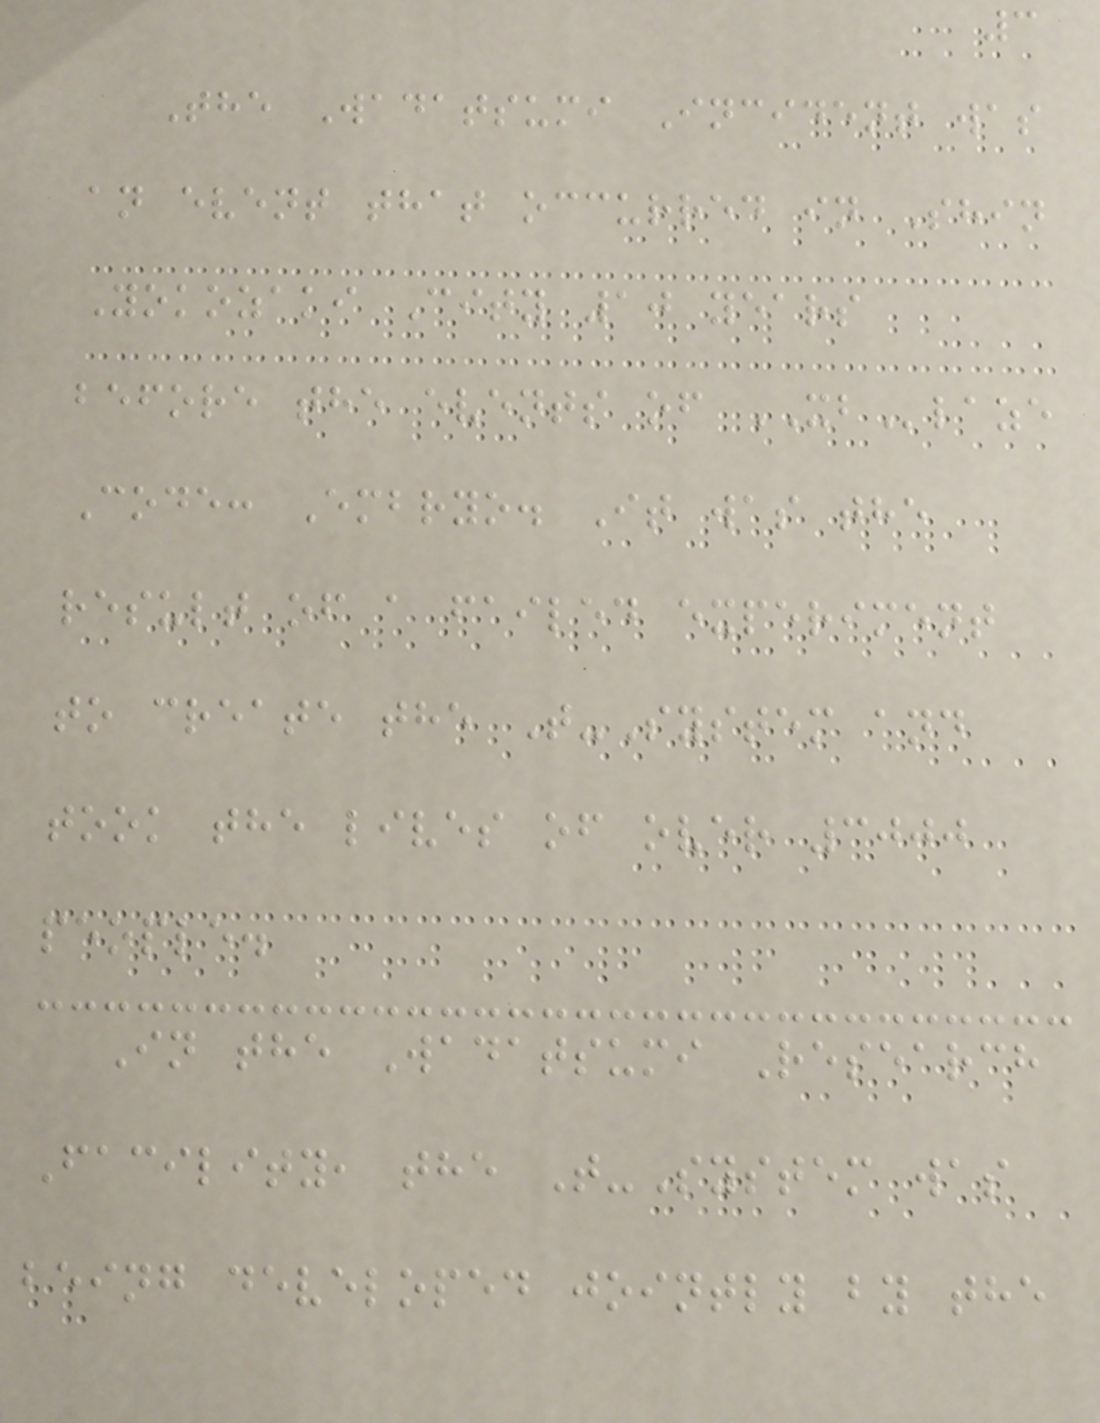3
The Wadatsumi Incident was
an event that occurred in Shin
Yokozaki City 10 years
before the events of XBlaze
Code: Embryo. It was the
result of a failed experiment
to create the T-System and
took the lives of over 3000
people.
In the Wadatsumi Research
Facility, the T-System was
being developed jointly by the
